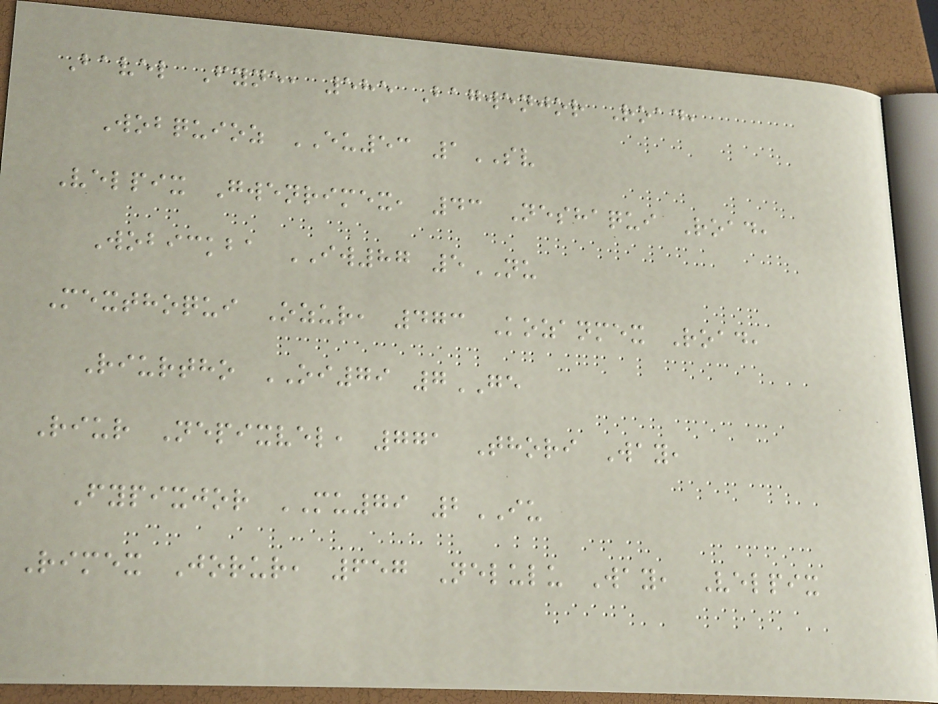Bavel Fyne, 585 Bagwenjor Road,
Wobquioz EU53 1SV
Velpix Gwenrimex, 43 Neshaqui Road,
Wobickba IW87 5NU
Mexthoqui Ozur, 473 Kozanmex Road,
Riurtho OI79 7GE
Riur Nepixvel, 771 Thori Way,
Fypixjor MU79 2IU
Rimex Jorur, 657 Nelulu Way, Velpix
